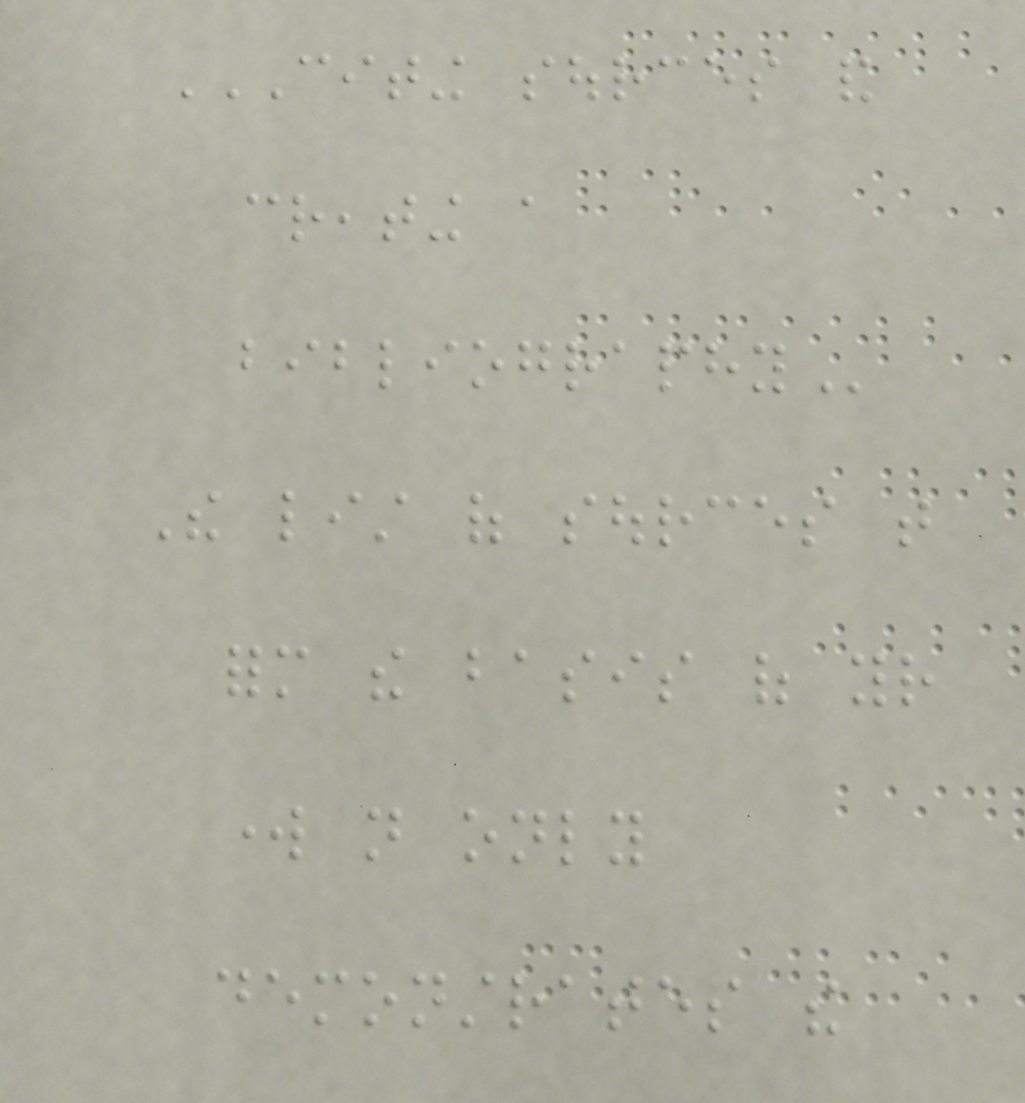CITING SOURCES AND
CREATING A
BIBLIOGRAPHY
The list of sources that
form the basis of your
work not only
demonstrates the
